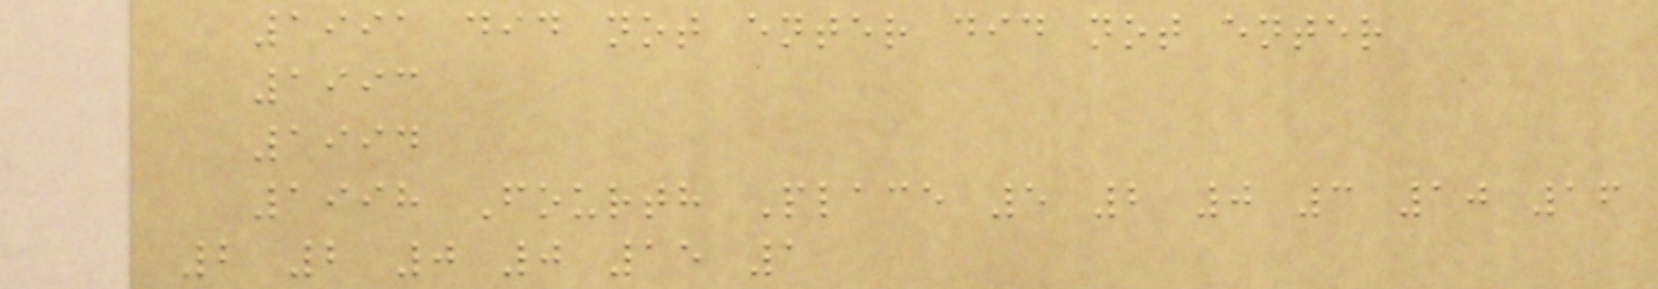1991 did not enter did not enter
1993
1994
1998 Fourth Place 5 2 0 3 10 16
2 2 0 0 15 1
